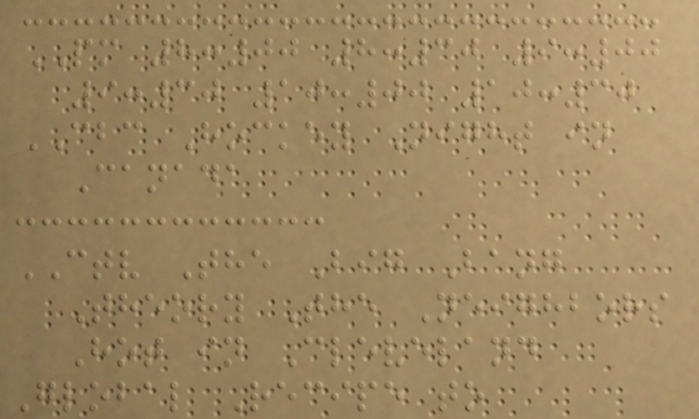PM 8:00 8:30 9:00
9:30 10:00 10:30
CBC Hockey Night in
Canada
CTV The Big Bang
Theory The Neighbors
Hot in Cleveland
Global Recipe to
